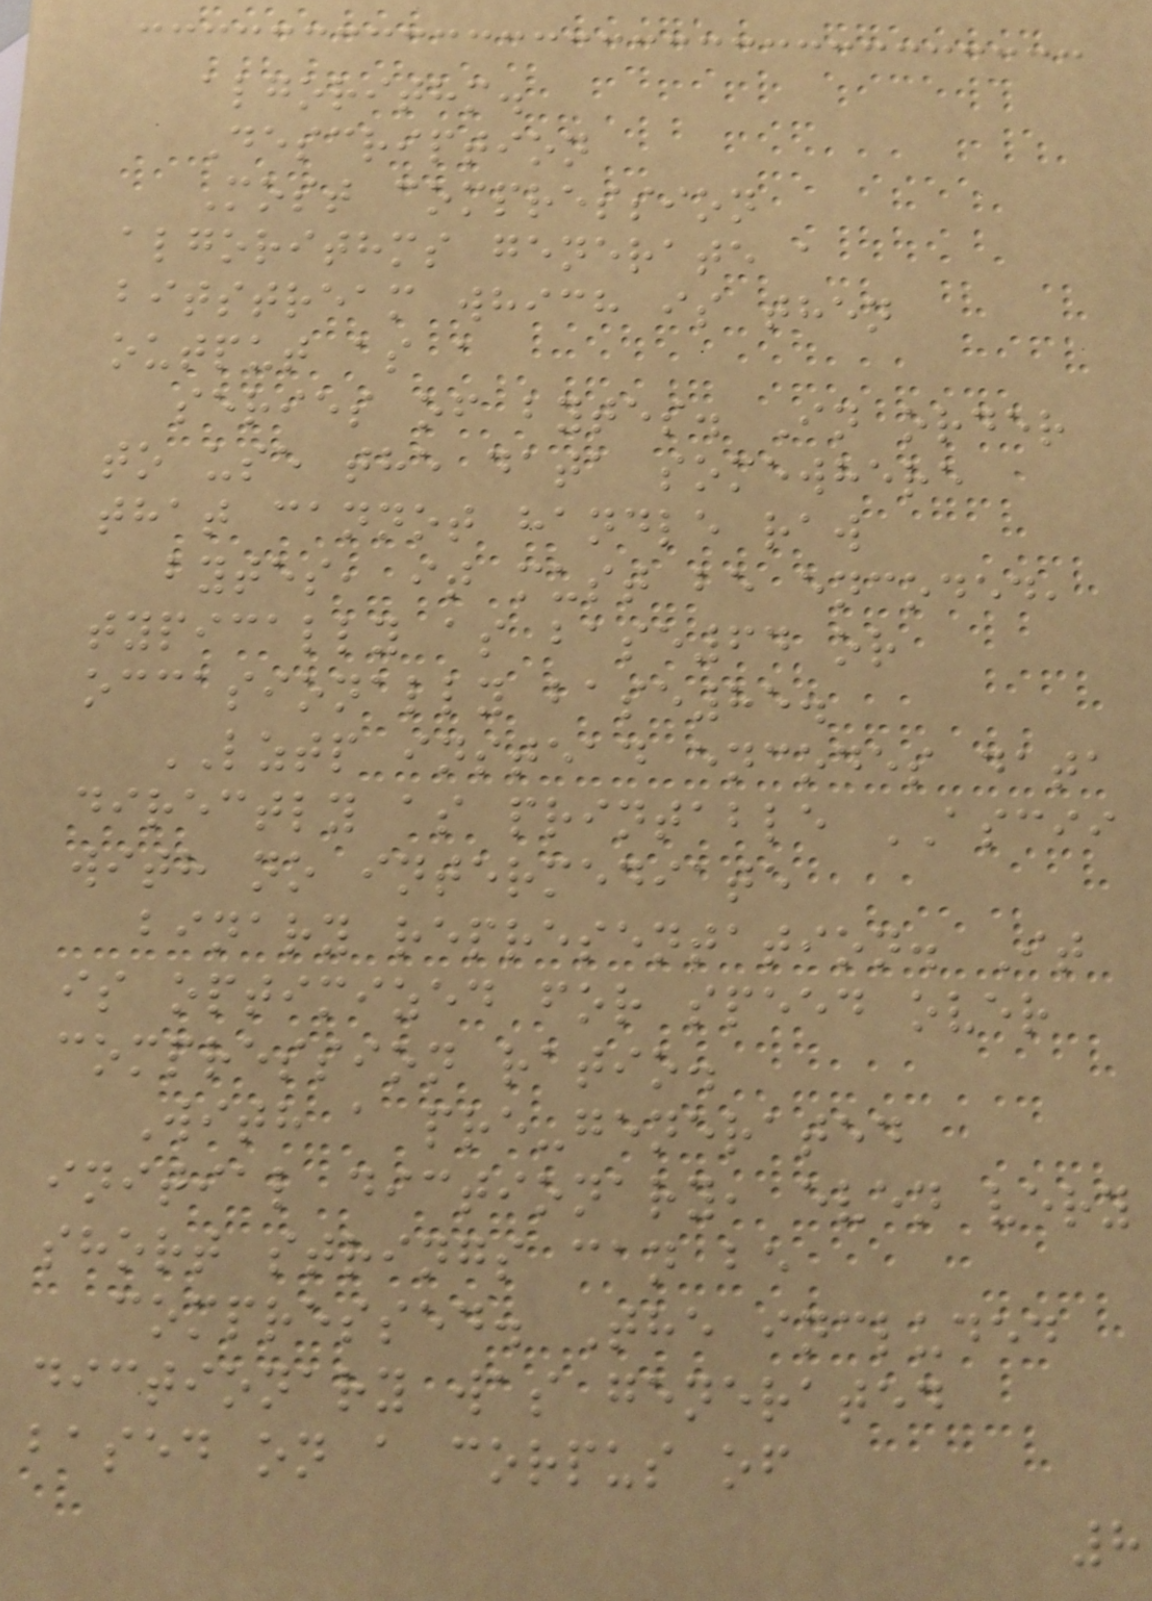algorithm.
Description
Most compression
algorithms generate a
bitstream which is then
output as a
series of bytes. In order
to use the data somewhere
that cannot handle raw
bytes, it must be encoded,
typically as base64 or
occasionally base85.
LZTP instead encodes data
directly as printable ASCII
with no intermediate
binary representation. It
is optimized for speed over
compression ratio.
With a pre-generated
initial dictionary, even very
short strings can be
compressed. The included
dictionary was generated
based on a corpus of
8
